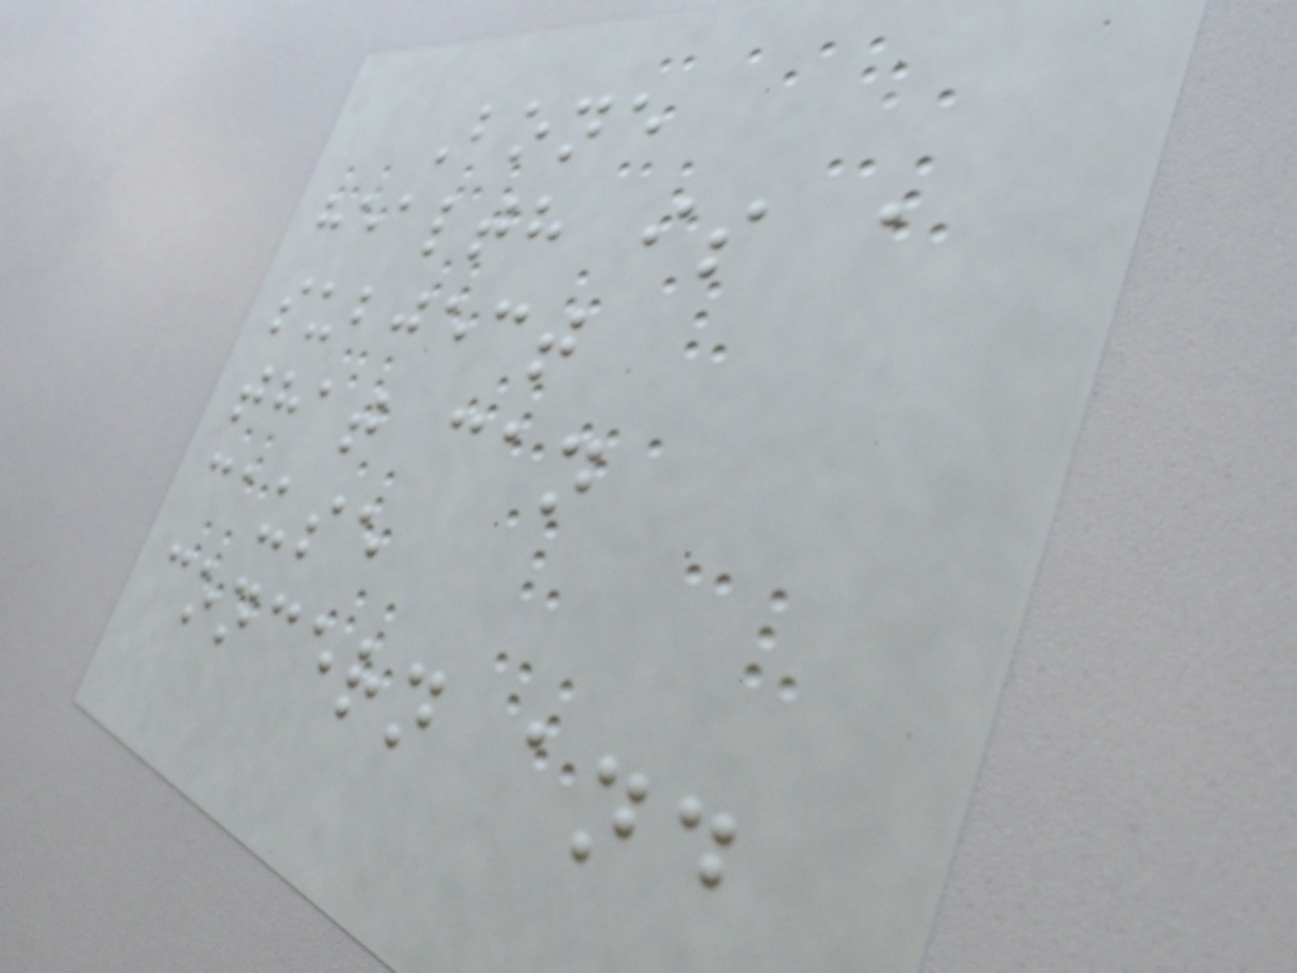Bone
health is a
subject
that can
cause
concern and
